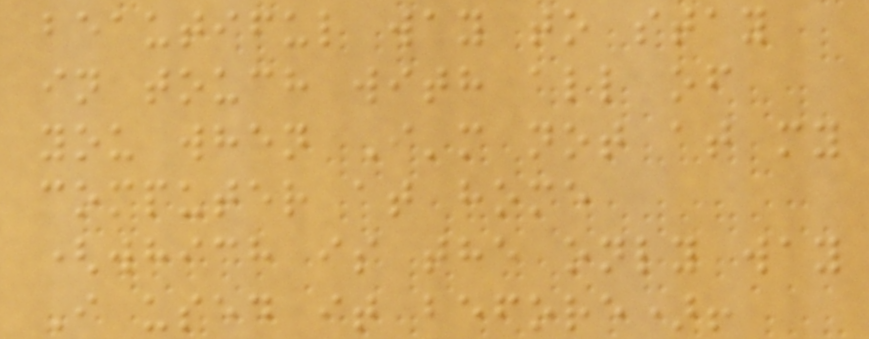beautiful way to stay
in touch with all of
you when I'm not at my
computer at home
(which is the only way
I used it before)!
